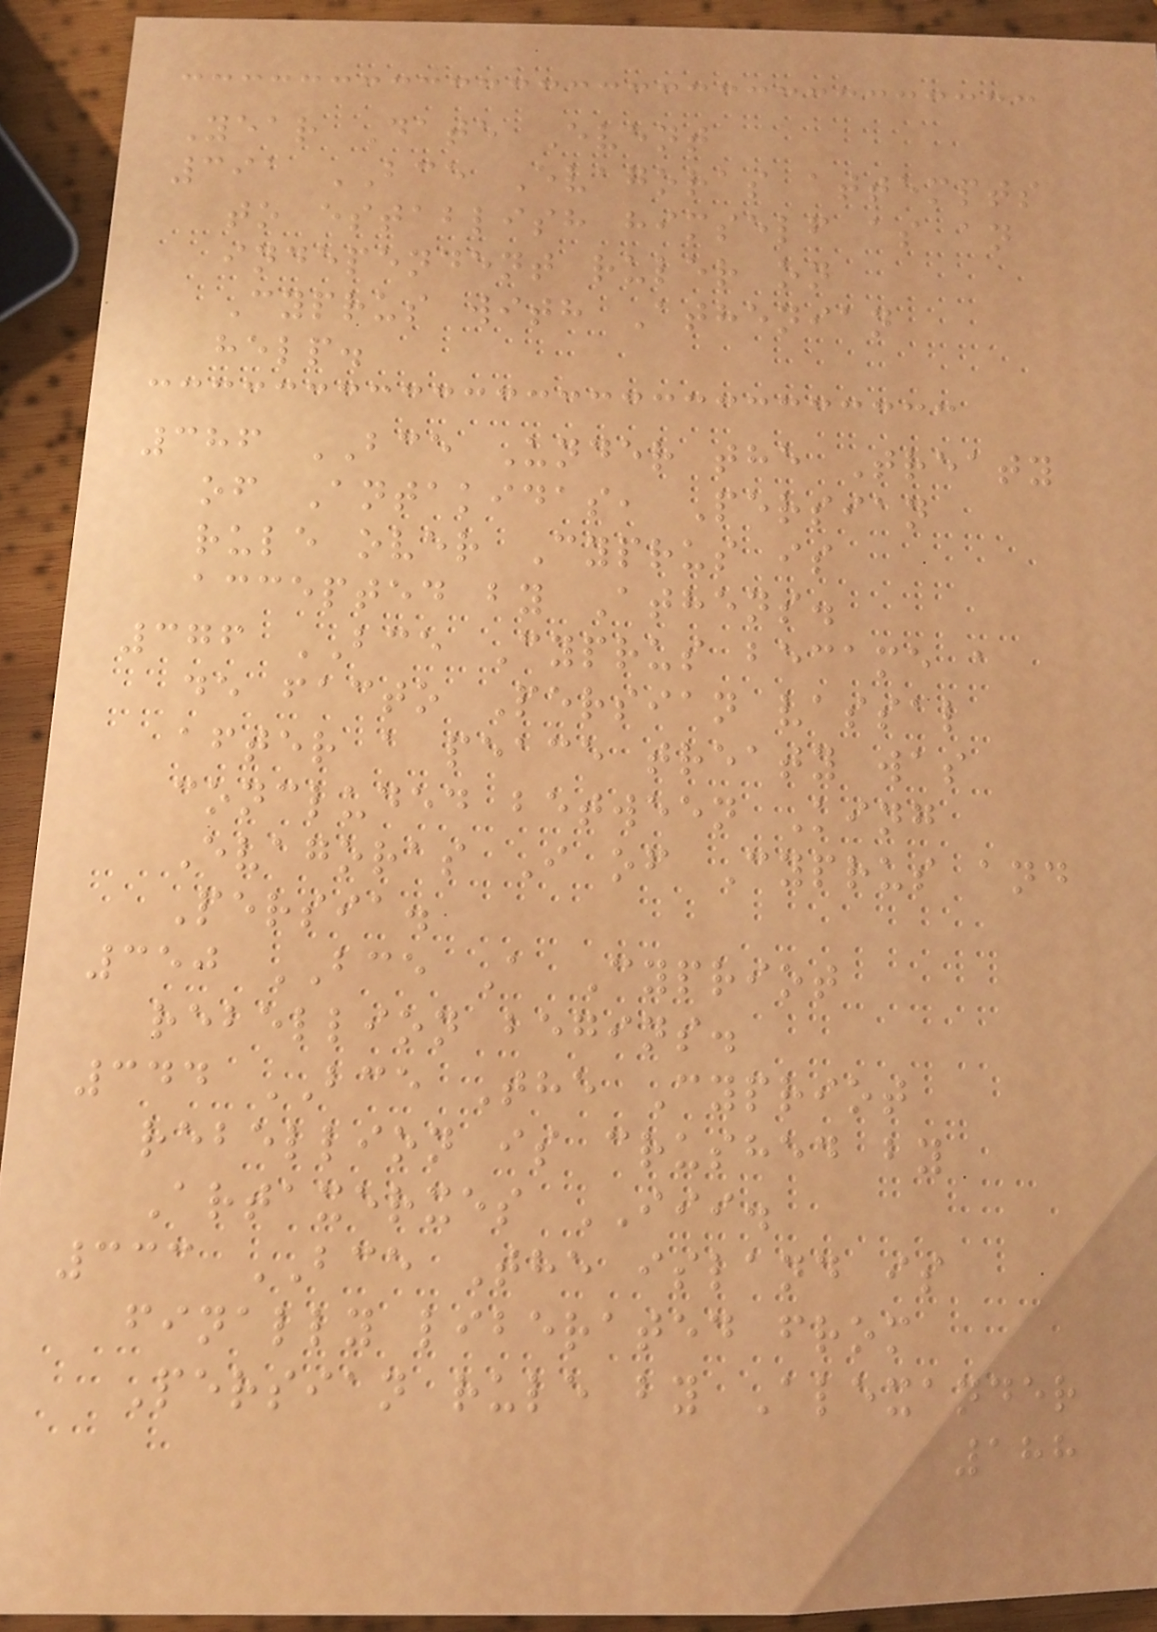Year Date Event
391 BCE Evagoras attempts
to establish himself as an
independent ruler on
Cyprus with Athenian
help.
386 BCE Under the Treaty
of Antakidas, Persian
rule over Cyprus is
accepted by Athens.
376 BCE Cyprus became a
de facto Persian vassal
after a peace treaty was
concluded between King
Evagoras I of Cyprus and
Persia.
350 BCE A Cypriot
rebellion begins.
344 BCE The Cypriot
rebellion is crushed by
Artaxerxes III.
333 BCE The island is
finally liberated from
Persian rule by Alexander
188
